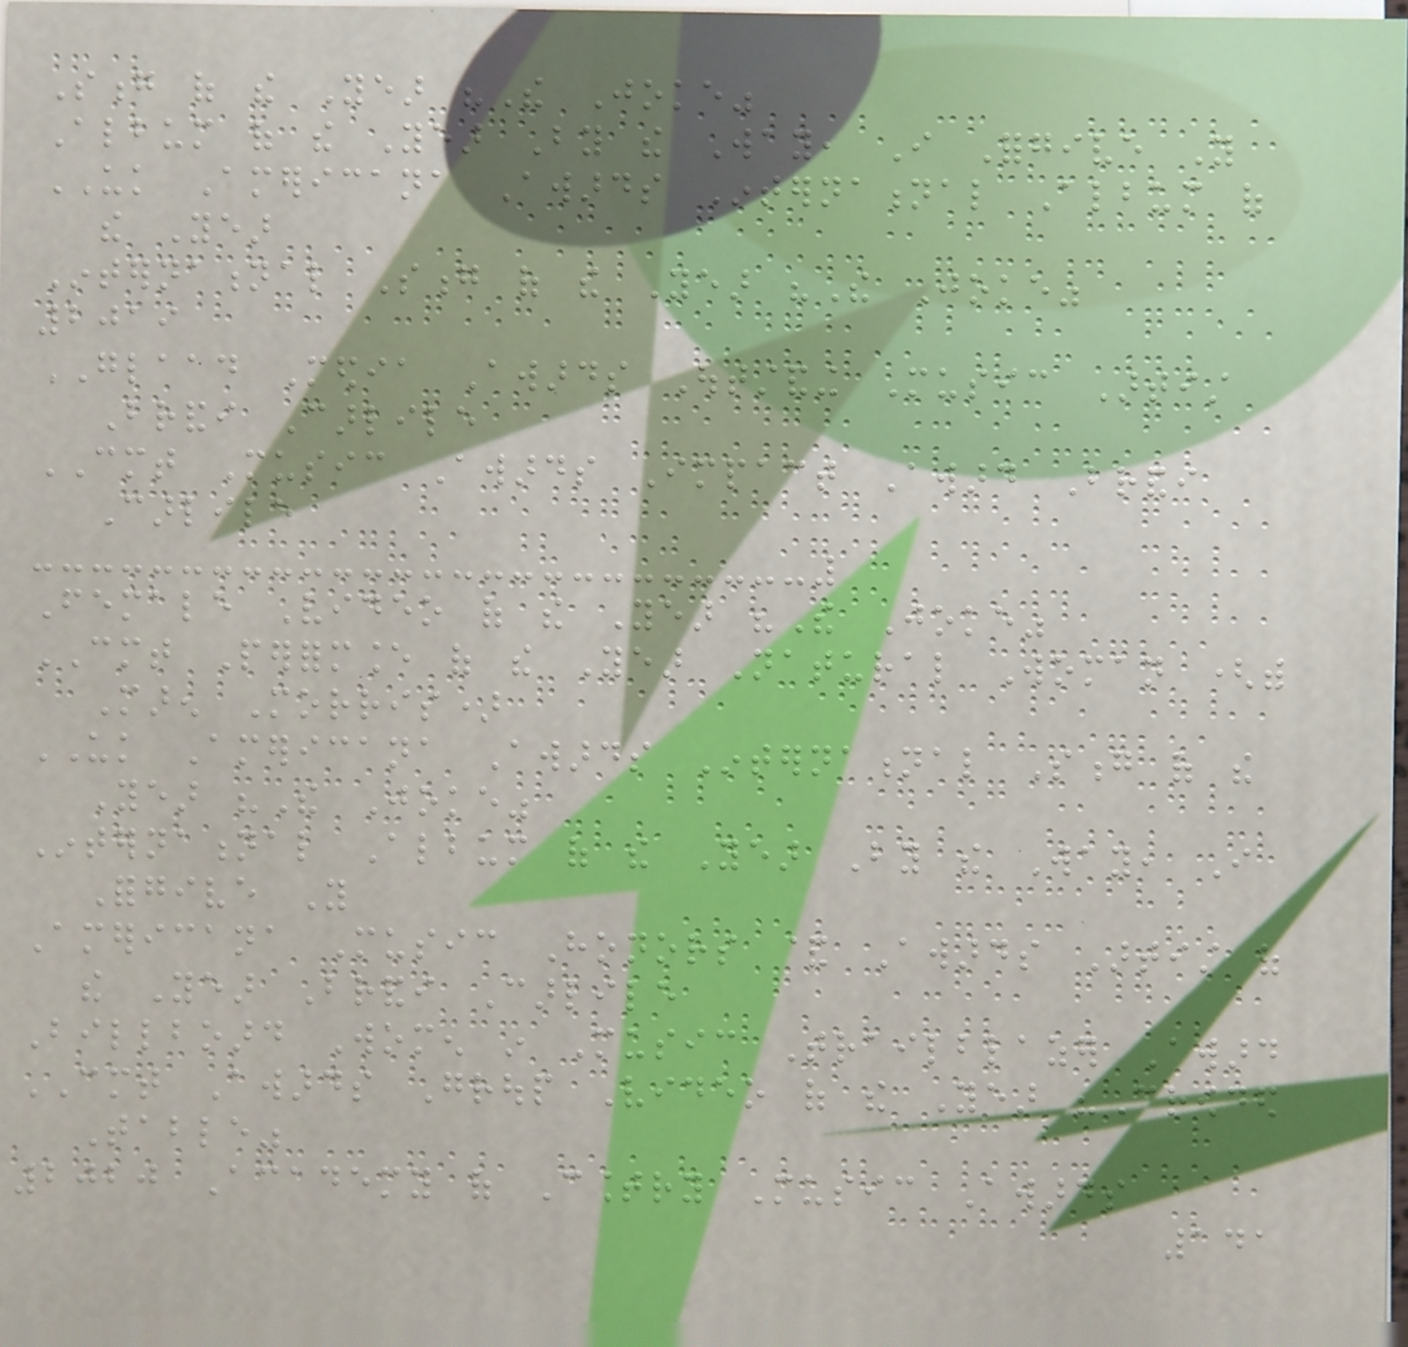Song of the Year "The Joke"
Album of the Year By the Way, I Forgive You
UK Americana Awards International Album of
the Year
International Song of the Year "The Joke"
2019
GLAAD Media Awards Outstanding Music Artist
Brandi Carlile
CMT Music Awards Impact Award Brandi
Carlile
Female Video of the Year "The Joke"
CMT Performance of the Year Natural Woman (with
Maren Morris)
UK Americana Awards International Song of the
Year "The Joke"
International Album of the Year By the Way, I
Forgive You
Americana Music Honors & Awards Artist of
the Year Brandi Carlile
Billboard Women in Music Trailblazer Award
CMT Awards Group Video of the Year "Crowded
Table"
2020 Academy of Country Music Awards
141
